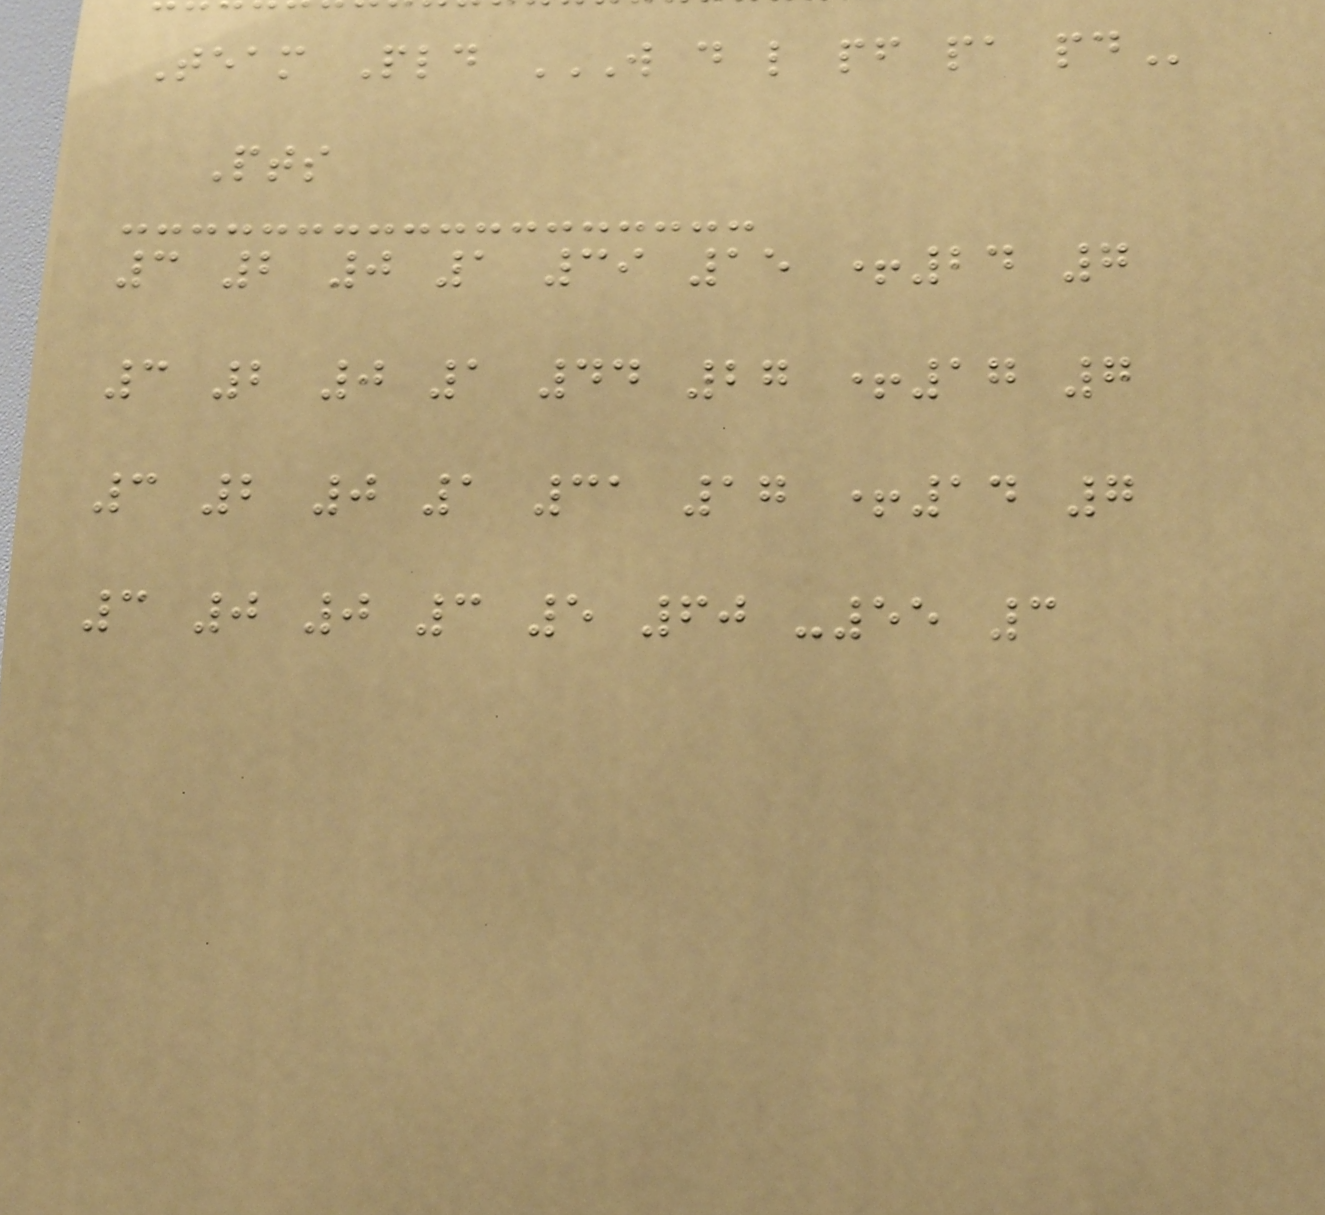Team Pld W D L PF PA PD
Pts
3 2 0 1 39 15 +24 7
3 2 0 1 44 27 +17 7
3 2 0 1 31 17 +14 7
3 0 0 3 5 60 -55 3
